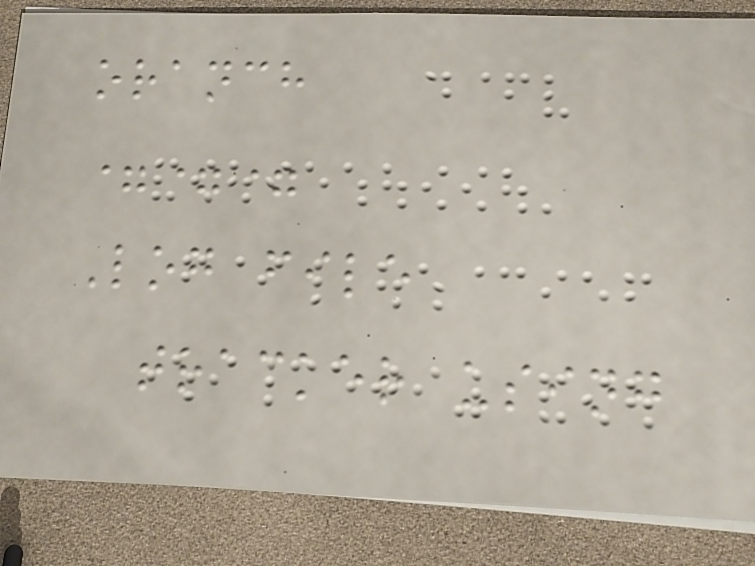oranch
===
Log file
tracker using
